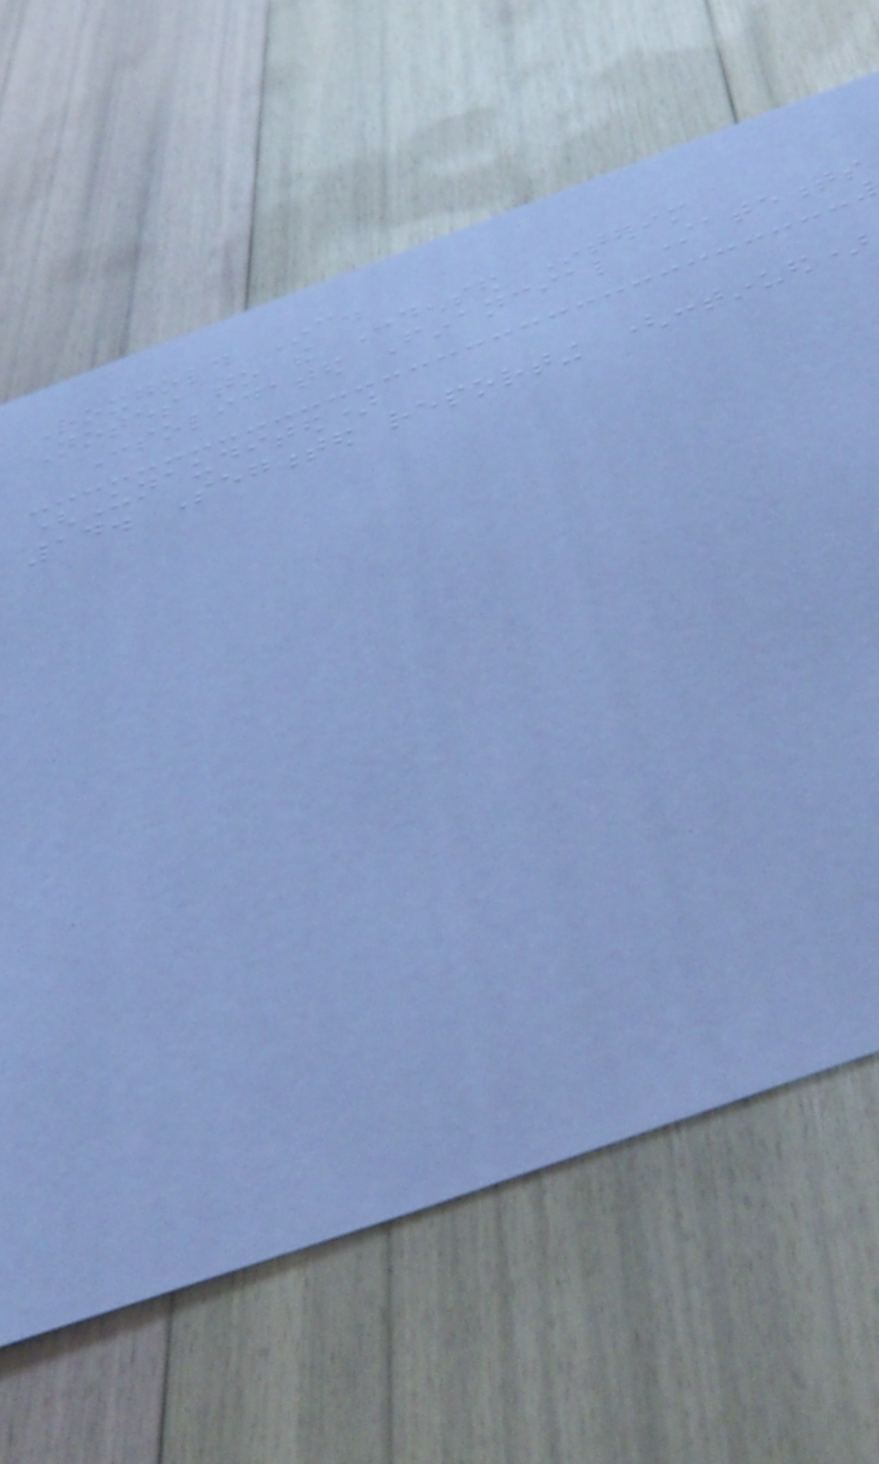Roxgold Inc.
Notes to the Condensed Interim
Consolidated Financial Statements
(Unaudited)
14. Segmented reporting (continued)
